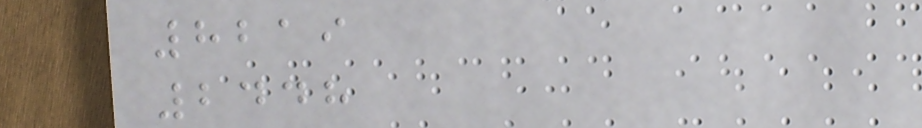8219
2448
